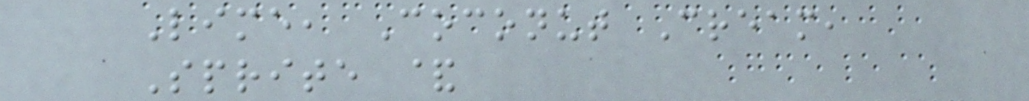Lime, Coconut Cream,
Sprite &
